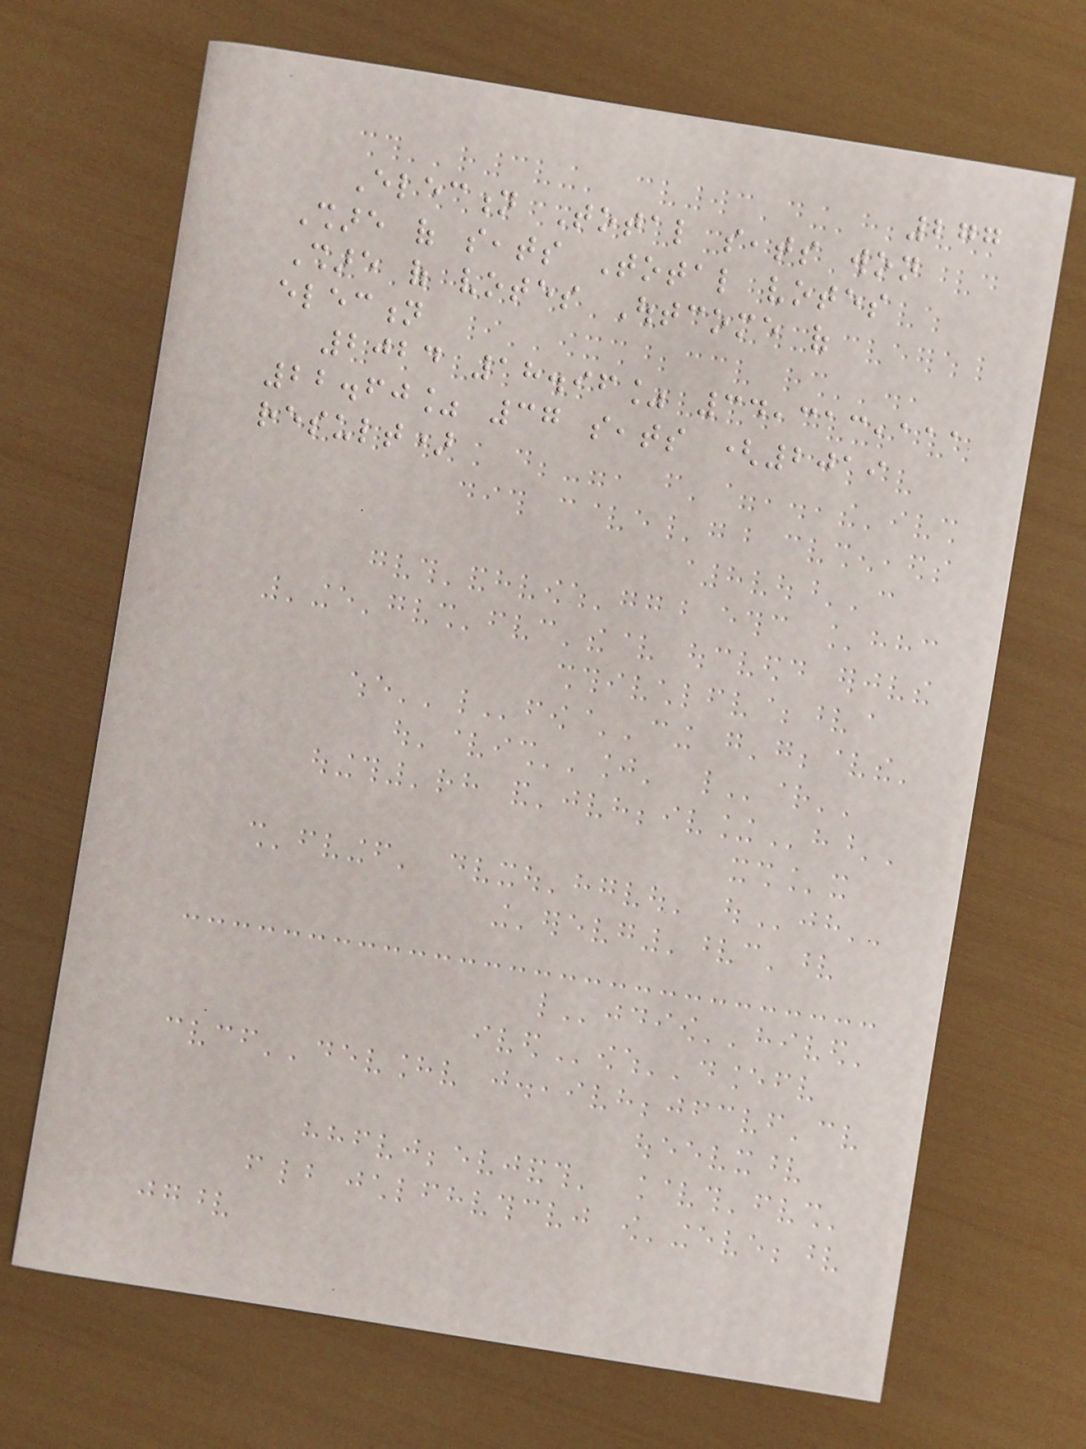277
Election Total seats won
Share of seats Total votes
Share of votes Outcome of
election
2024 18.96% 34,313,111
22.60% 37 seats (2019
result)
